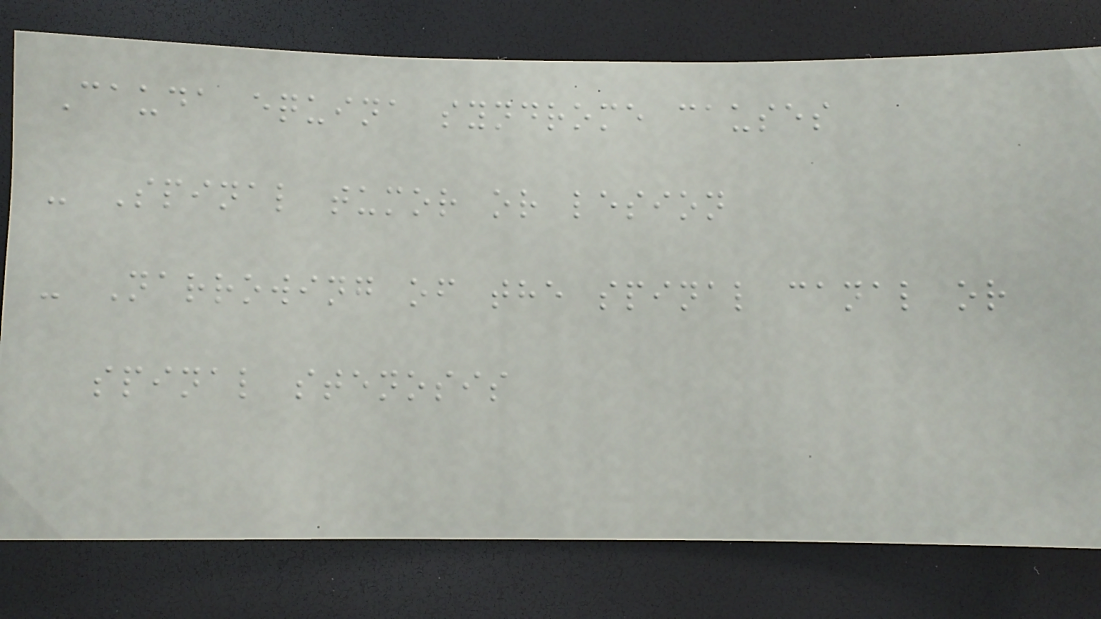Cauda equina syndrome causes
- Spinal tumor or lesion
- Narrowing of the spinal canal or
spinal stenosis
